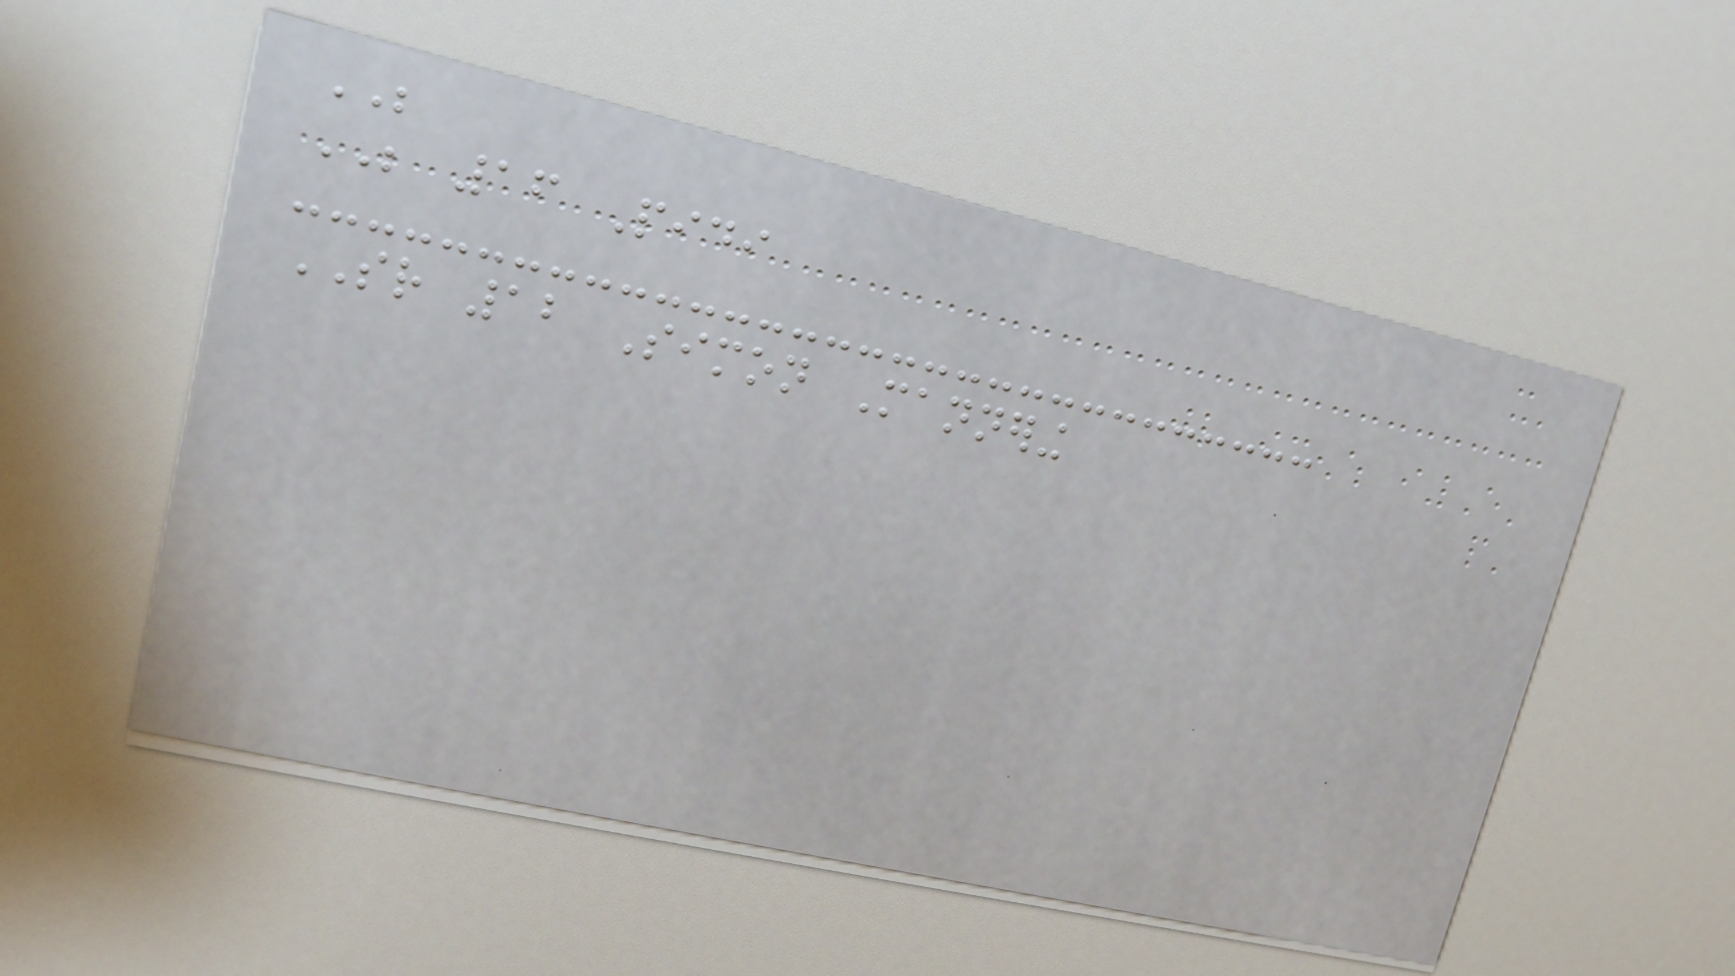BE
BE 16 Pidi
SR 12 Simon Mannering
